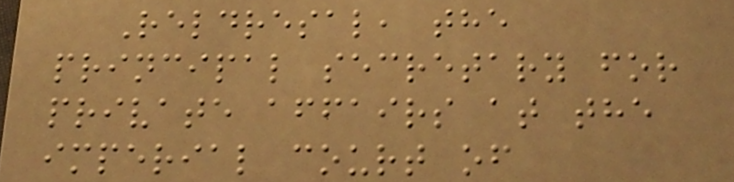Reldresal, the
principal secretary for
private affairs at the
imperial court of
